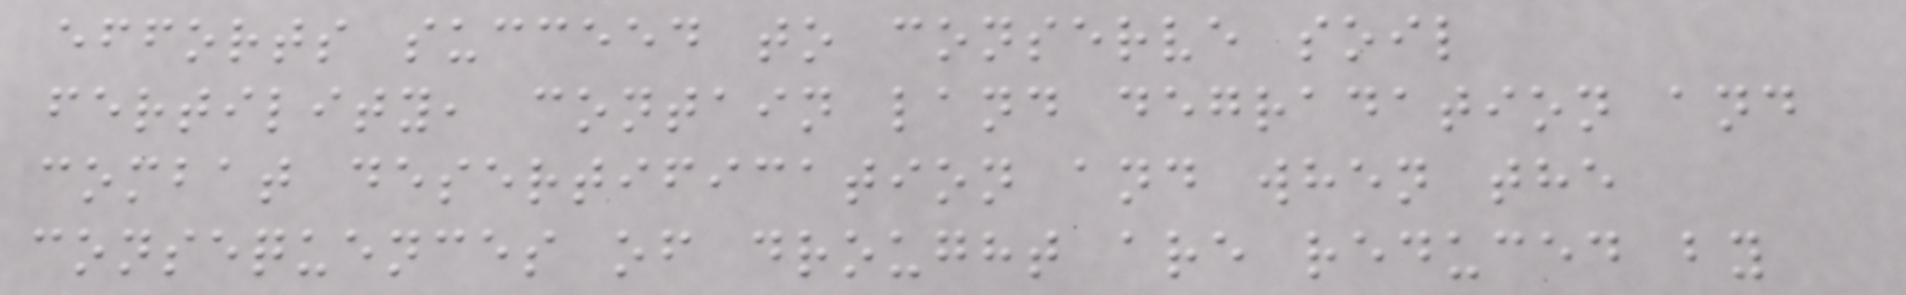efforts succeed to conserve soil
fertility, contain land degradation and
combat desertification and when the
consequences of drought are reduced by
